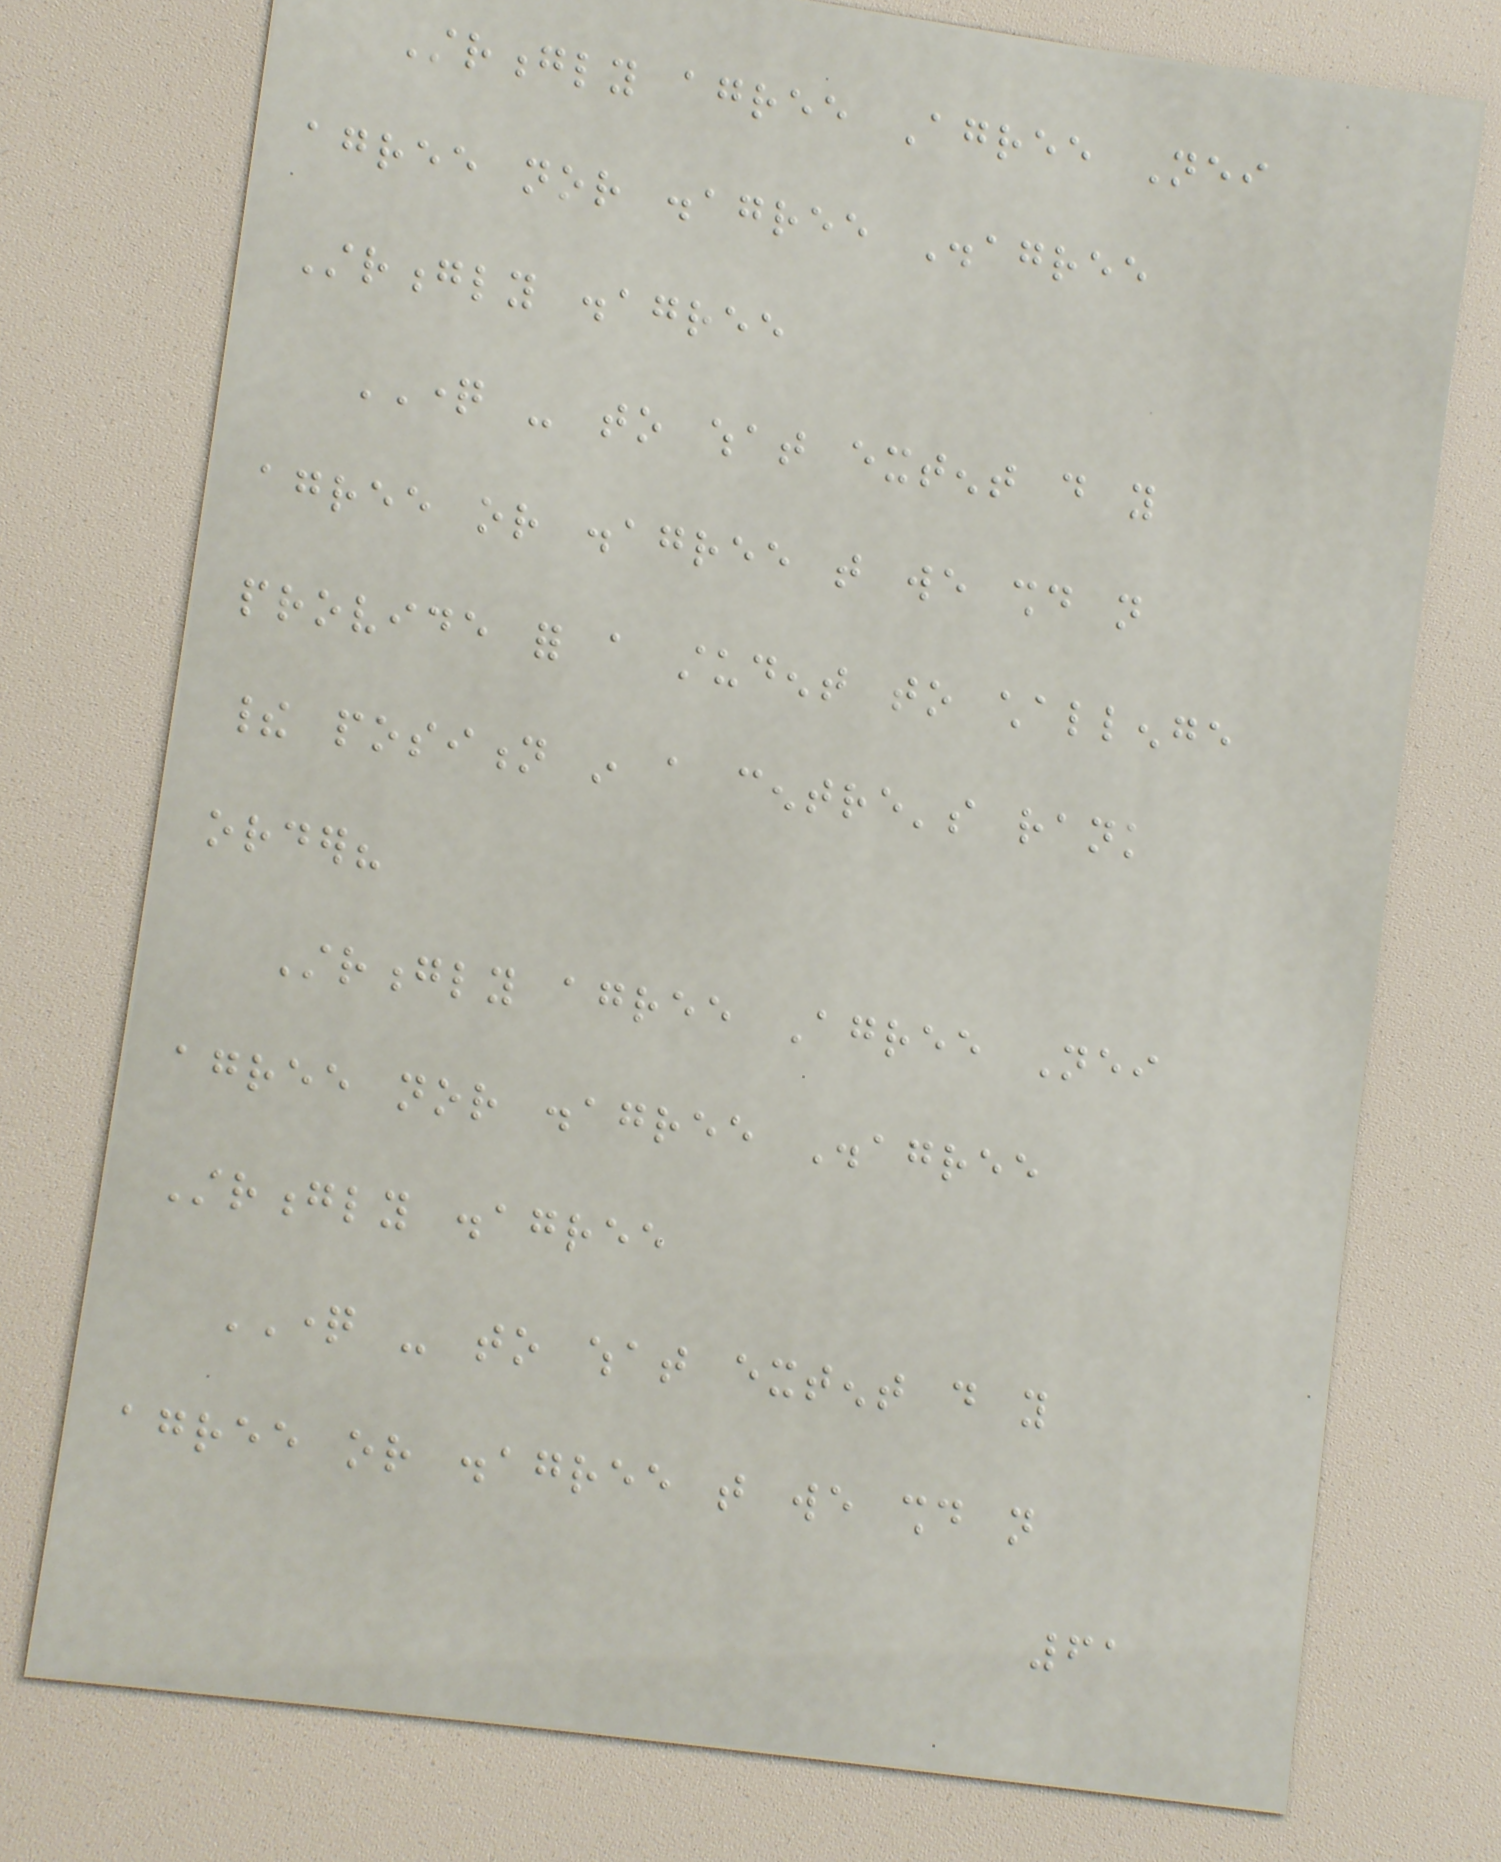Strongly agree Agree Neither
agree nor disagree Disagree
Strongly disagree
QUESTION - to what extent do you
agree or disagree that we should not
provide for a student to challenge
their position in a centre's rank
order?
Strongly agree Agree Neither
agree nor disagree Disagree
Strongly disagree
QUESTION - to what extent do you
agree or disagree that we should not
61
